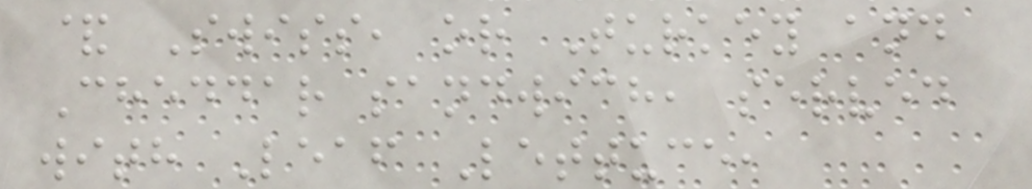& Swiss, or Turkey and
Cheddar sandwich, served
with Leaf Lettuce,
